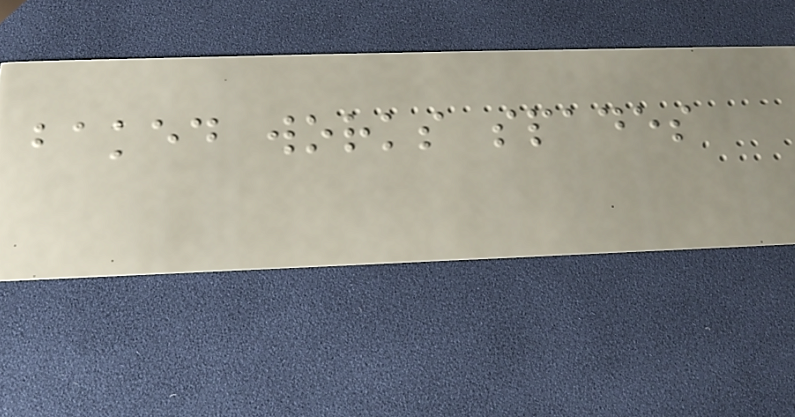baked works spades
